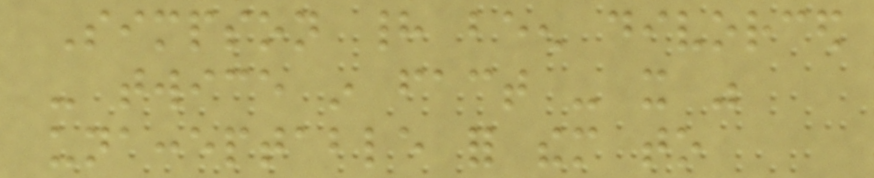Simpson had been divorced
- twice in fact - it was
unacceptable for them to
